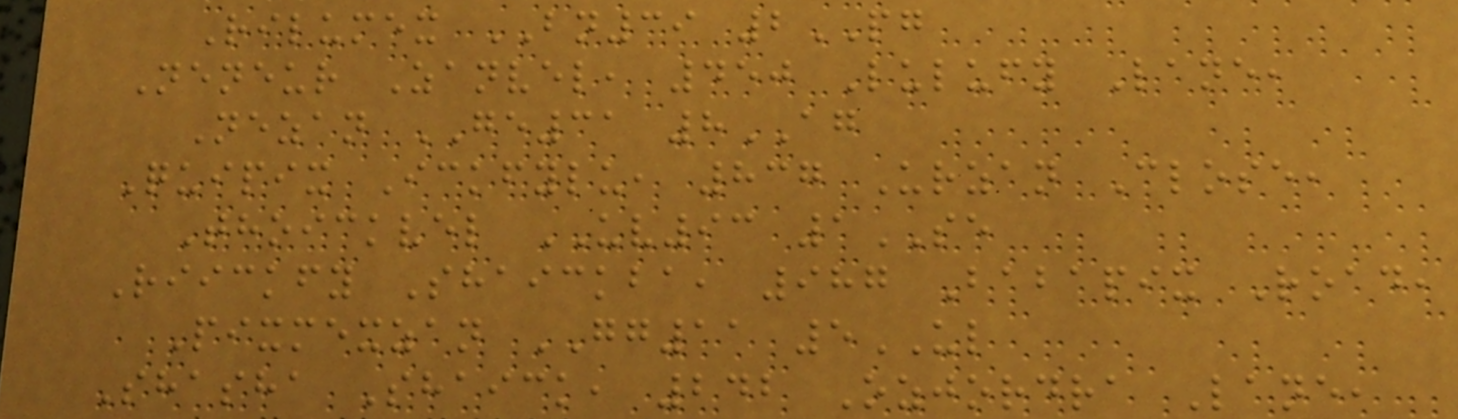Rilumex BN39 2PG
Neneur Zanvel, 450 Lulufy Lane,
Nezan GE31 8AG
Quipix Ickfylu, 837 Urzan Close,
Thoickvel UV93 1SE
Riickfy Shaickba, 987 Babapix Road,
Pixmexzan GG11 5UL
Shasha Shaick, 242 Ozjordra Lane,
